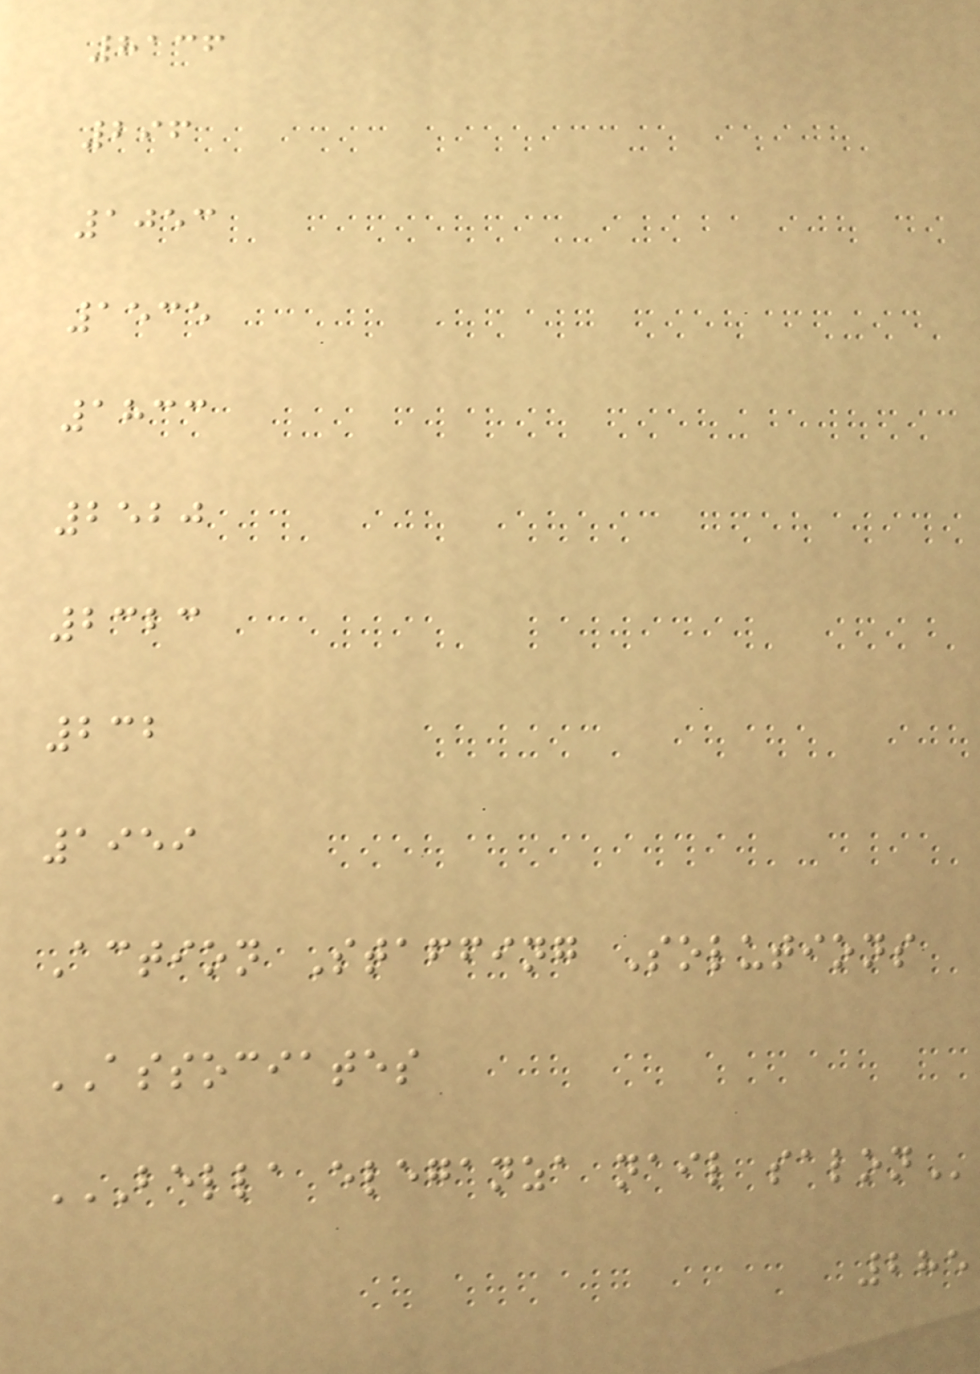8136
296
1053
1535
1833
2520
2323
232
1959
Action Staffing Solutions
ASSOCIATES
BELLA ELEGANZA NAIL SALON
285
